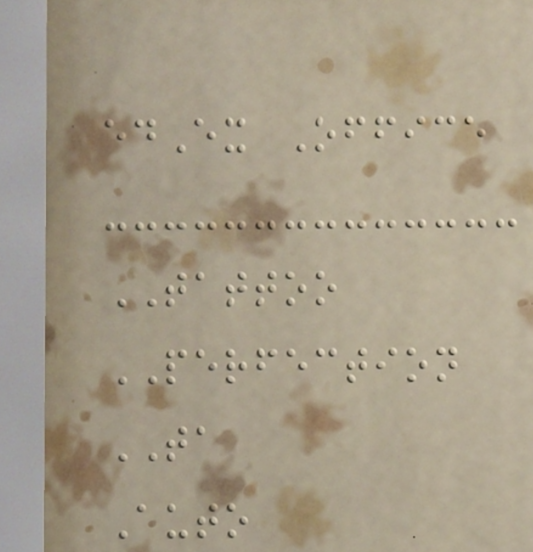edEx Office
TATTOO
PERFECTION
TA
Auto
